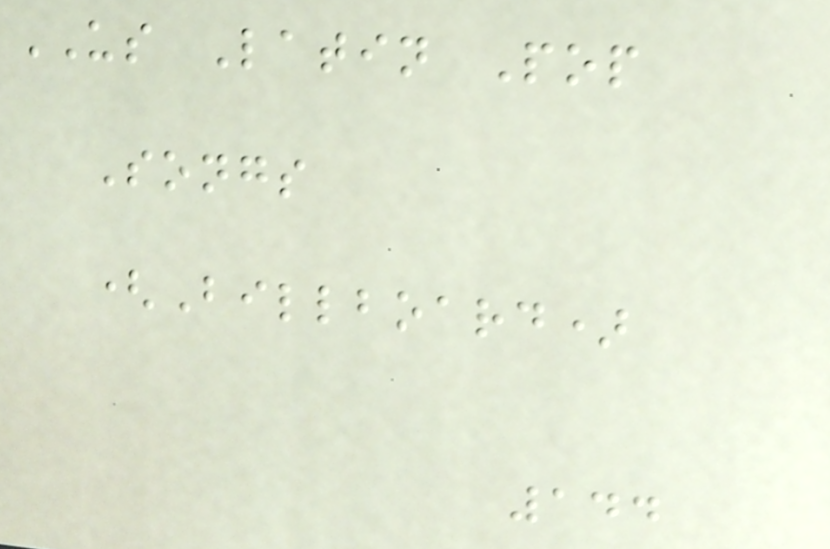US Latin Pop
Songs
(Billboard)
144
